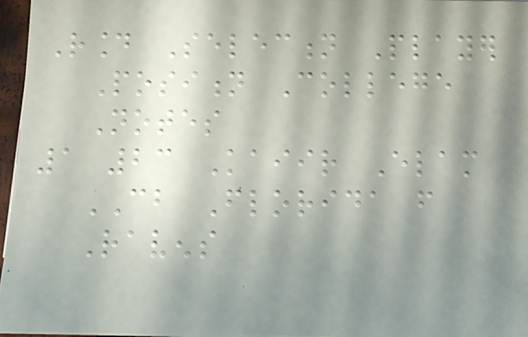Round Selection Player
Position College
Notes
1 23 Kaiir Elam
CB Florida from
Ravens
